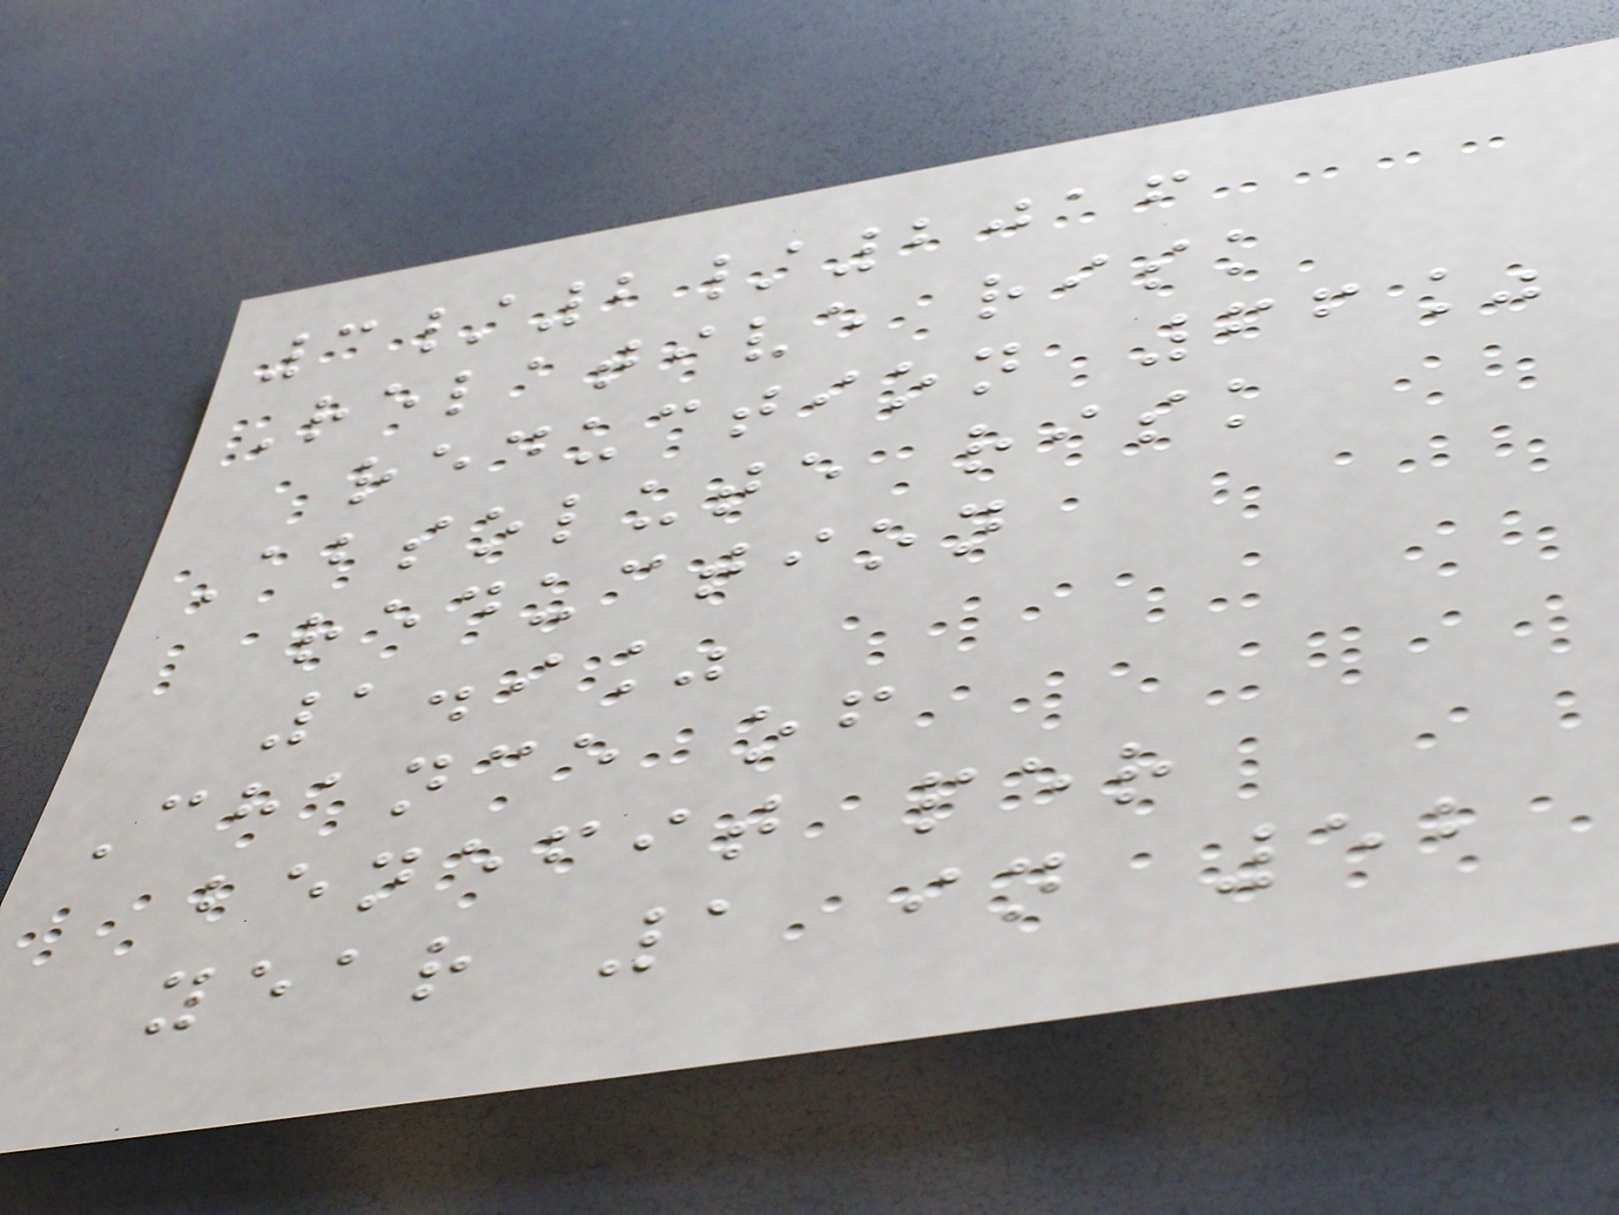3/2/2016
Relative risk
reduction 66%
Absolute risk
reduction
1.9%
Chance of
benefit per
year 1 in 52
